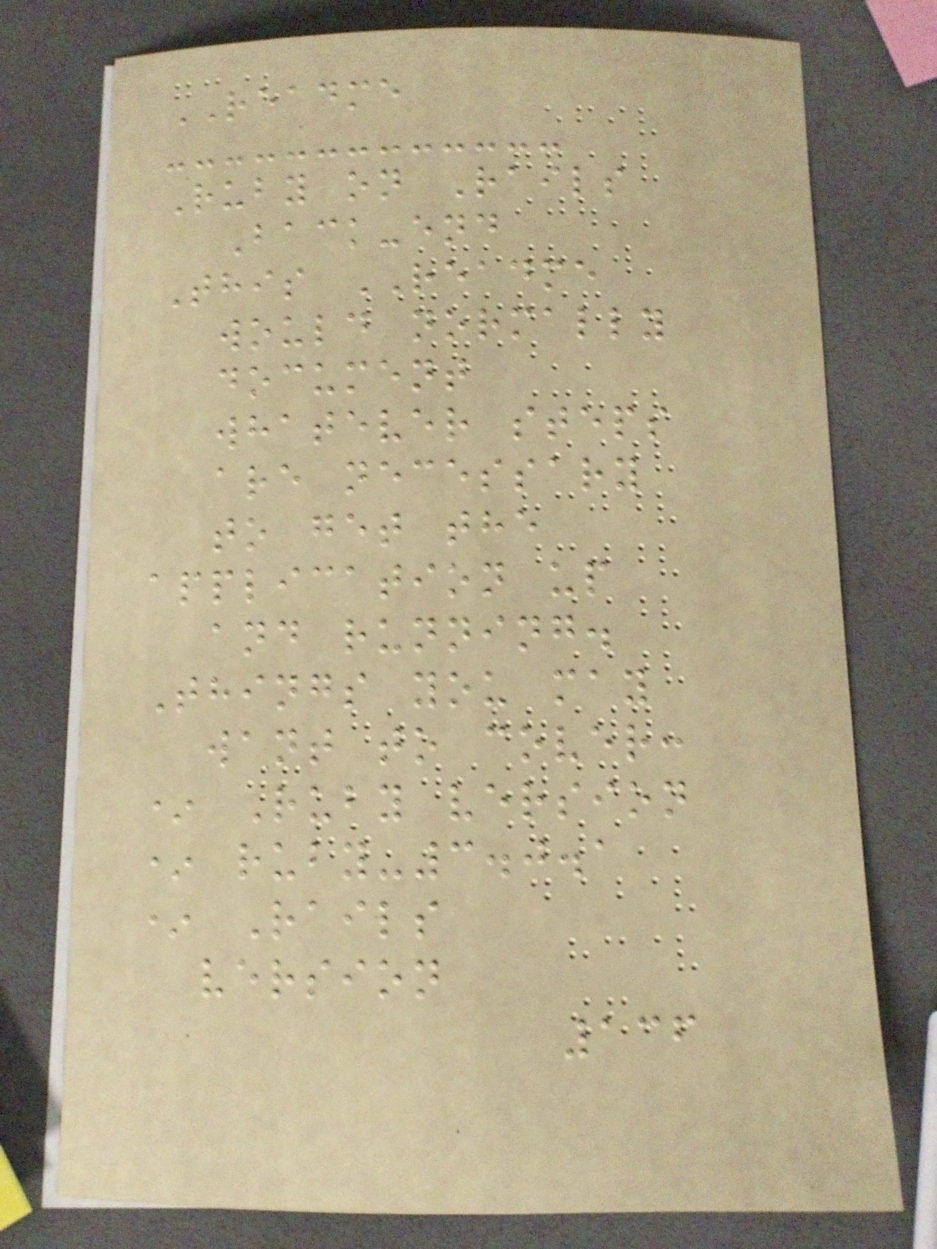README
Ruby on Rails
Back-end
This README
would normally
document
whatever steps
are necessary
to get the
application up
and running.
Things you may
want to cover:
* Ruby version
* ruby-3.0.1
* Rails
version
136
